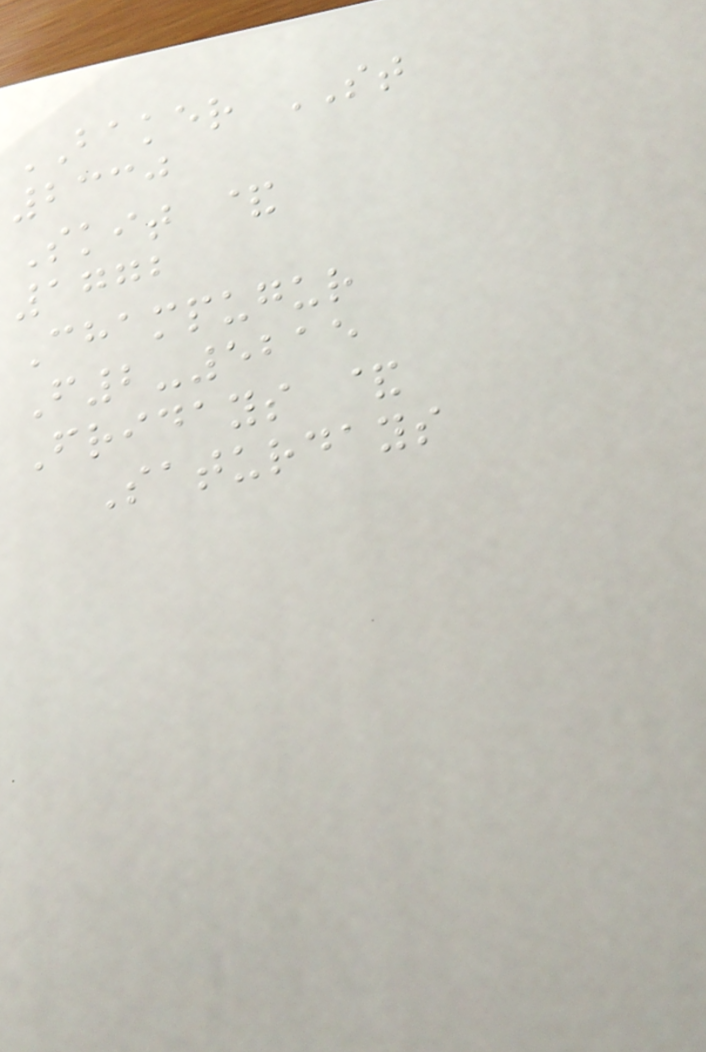BAKER ST
2330
Skit &
1772
Champugur
F2-5215
Fridays &
Saturdays
